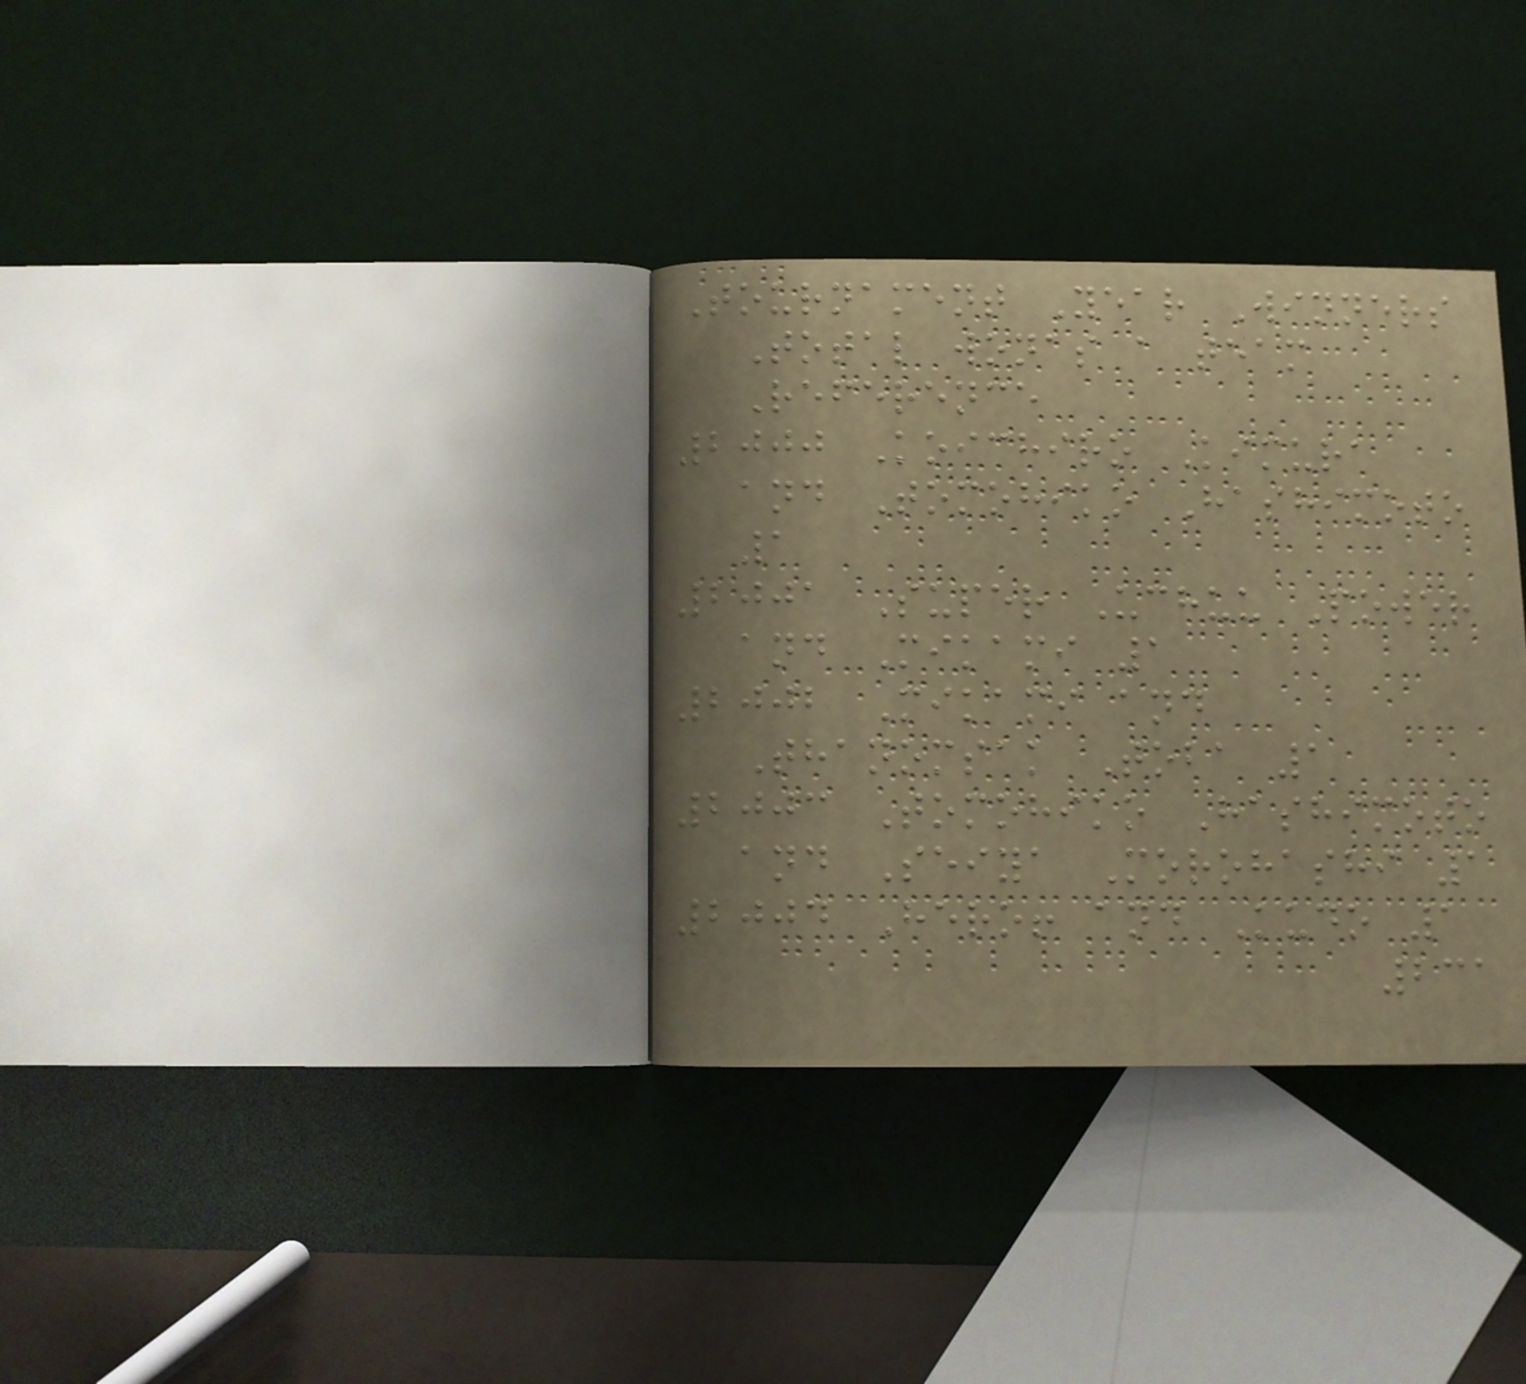Tournament Year Winners
Total wonas a team
Reference
2000 Koichiro Kimura
and Tomohiko Hashimoto
1
2001 Super Uchuu Power
and Mikami 1
2002 Mikami and
Thanomsak Toba 1
2003 Tomohiko Hashimoto
and Seiya Morohashi 1
2004 Hero! and Kudo 1
231
